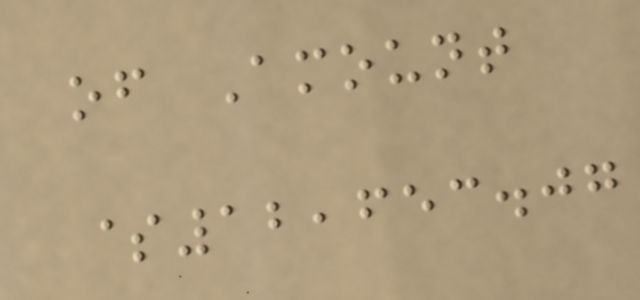of Amount
$12,653.07
